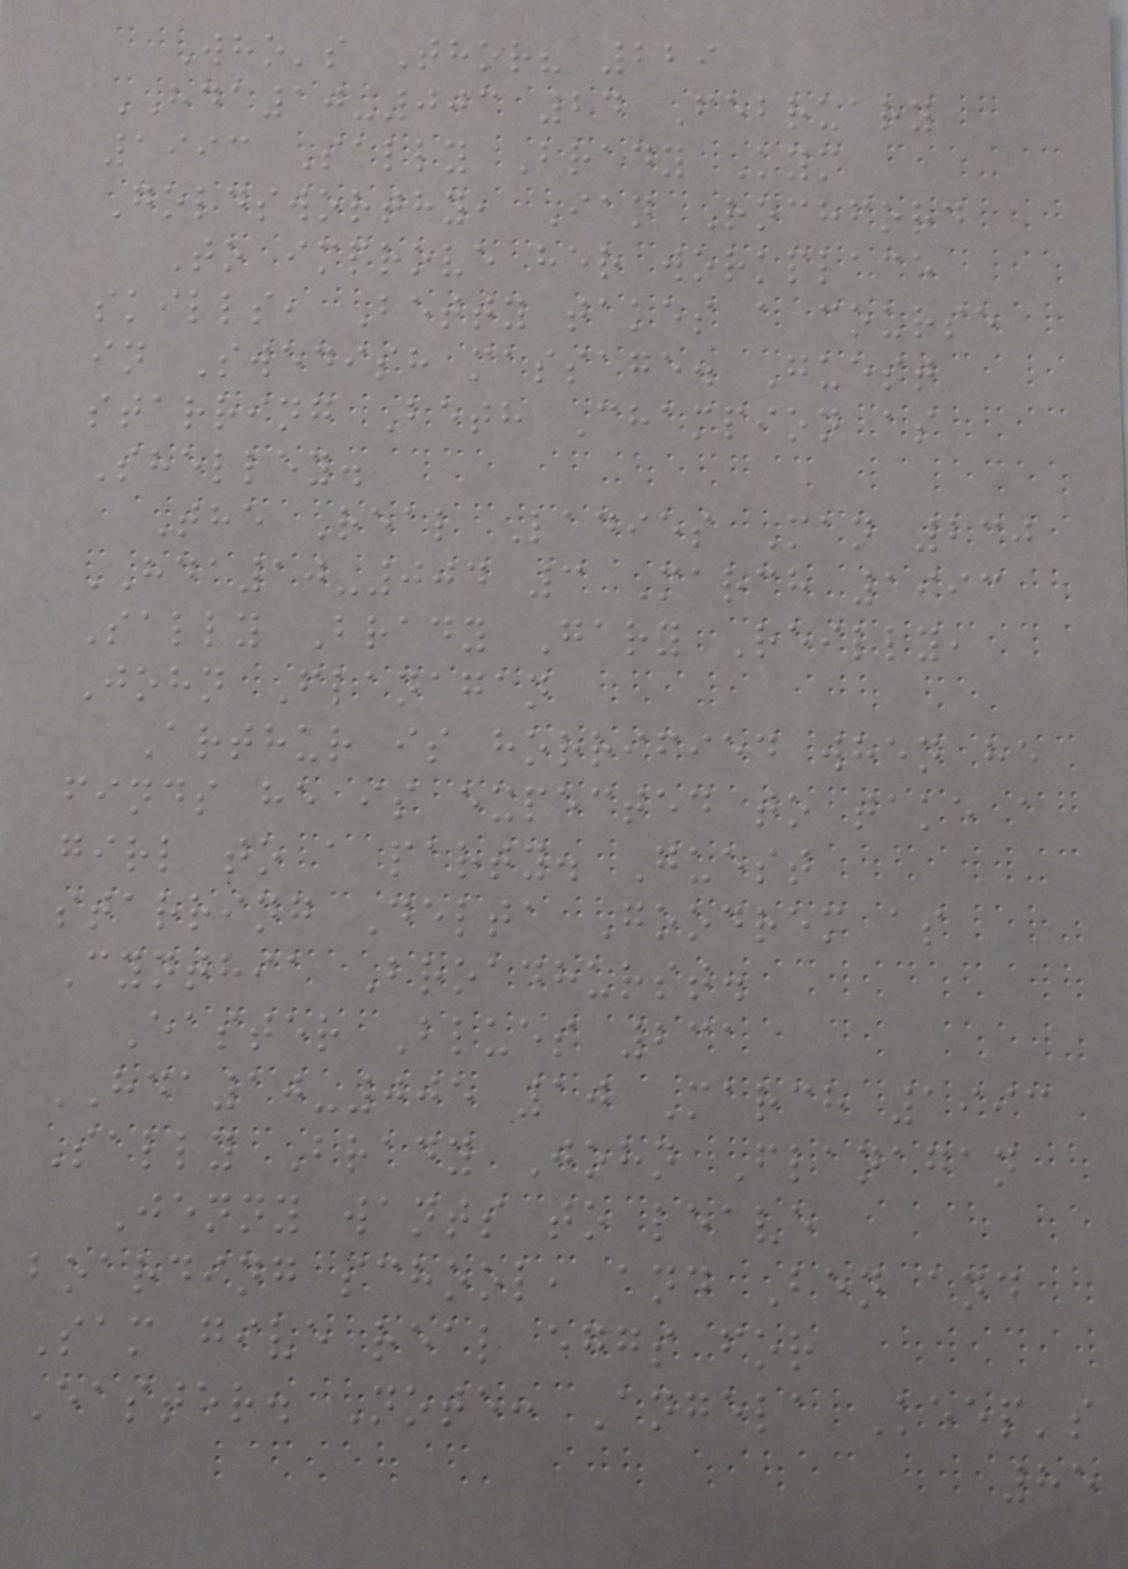Who's Thor? 229
HDA10-003 24 February
1993 Sally Brady Kym
Goldsworthy, Ian Rochford
To improve her workplace
skills, Betty takes a course
in Swedish massage. Guest
starring Beth Champion as
Shelley.
The Real Ladies Man 230
HDA10-004 3 March 1993
Sally Brady Gary Reilly,
John Flanagan
Arthur is horrified when he
finds he is expected to take a
girl to a party. Guest
starring Delta Goodrem as
Cynthia Broadhurst.
Easter Blues 231
HDA10-005 10 March 1993
Sally Brady John Flanagan
Jenny wants to leave
boarding school, and Ben and
Sam give real eggs for
Easter. Note: Angela Keep's
85
